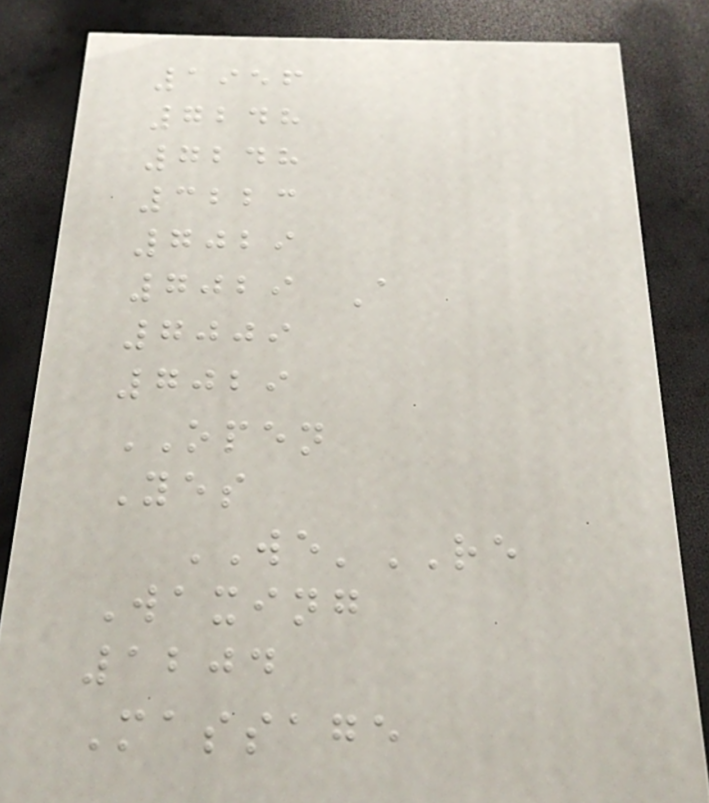1956
7248
7248
3223
7029
7029 A
7009
7029
OPEN
Yes
WE'RE
Waxing
1204
Massage
